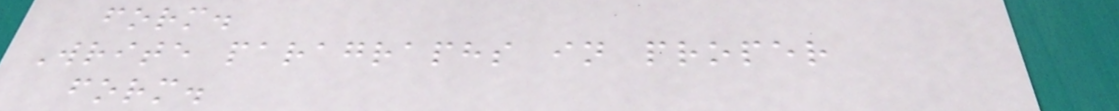form.
Write paragraphs in proper
form.
